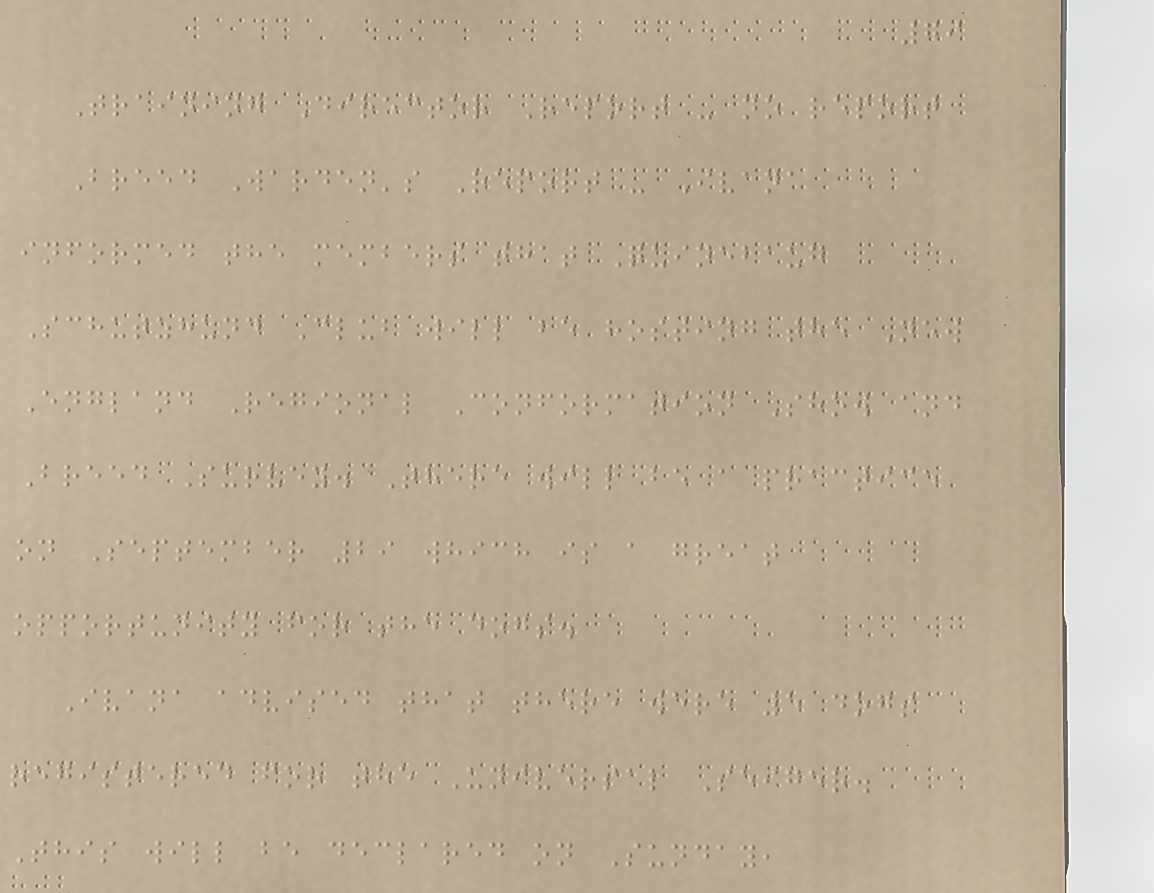79
Training Director Report - no report
Breed Warden's Report - Ivana
informed the members that Quinebaug
Schutzhund Club will be hosting the New
England Regional Conformation Show and
Breed Survey. There will be a practice
on September 29 which is a great
opportunity for the dogs.
Ivana advised that there were 5 dogs
registered for the Universal Seiger.
This will be declared on Sunday,
